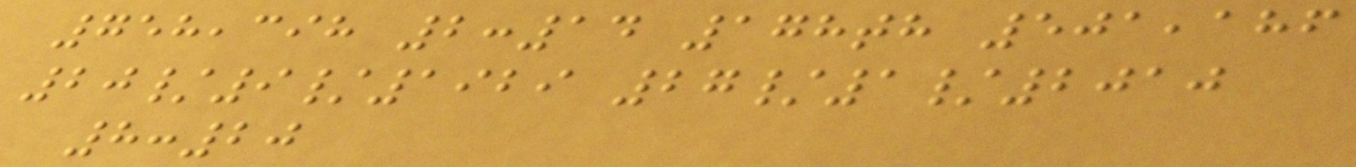758,398 2:14 178th 501,186
20/9/1929 27/1/2010
8:20
